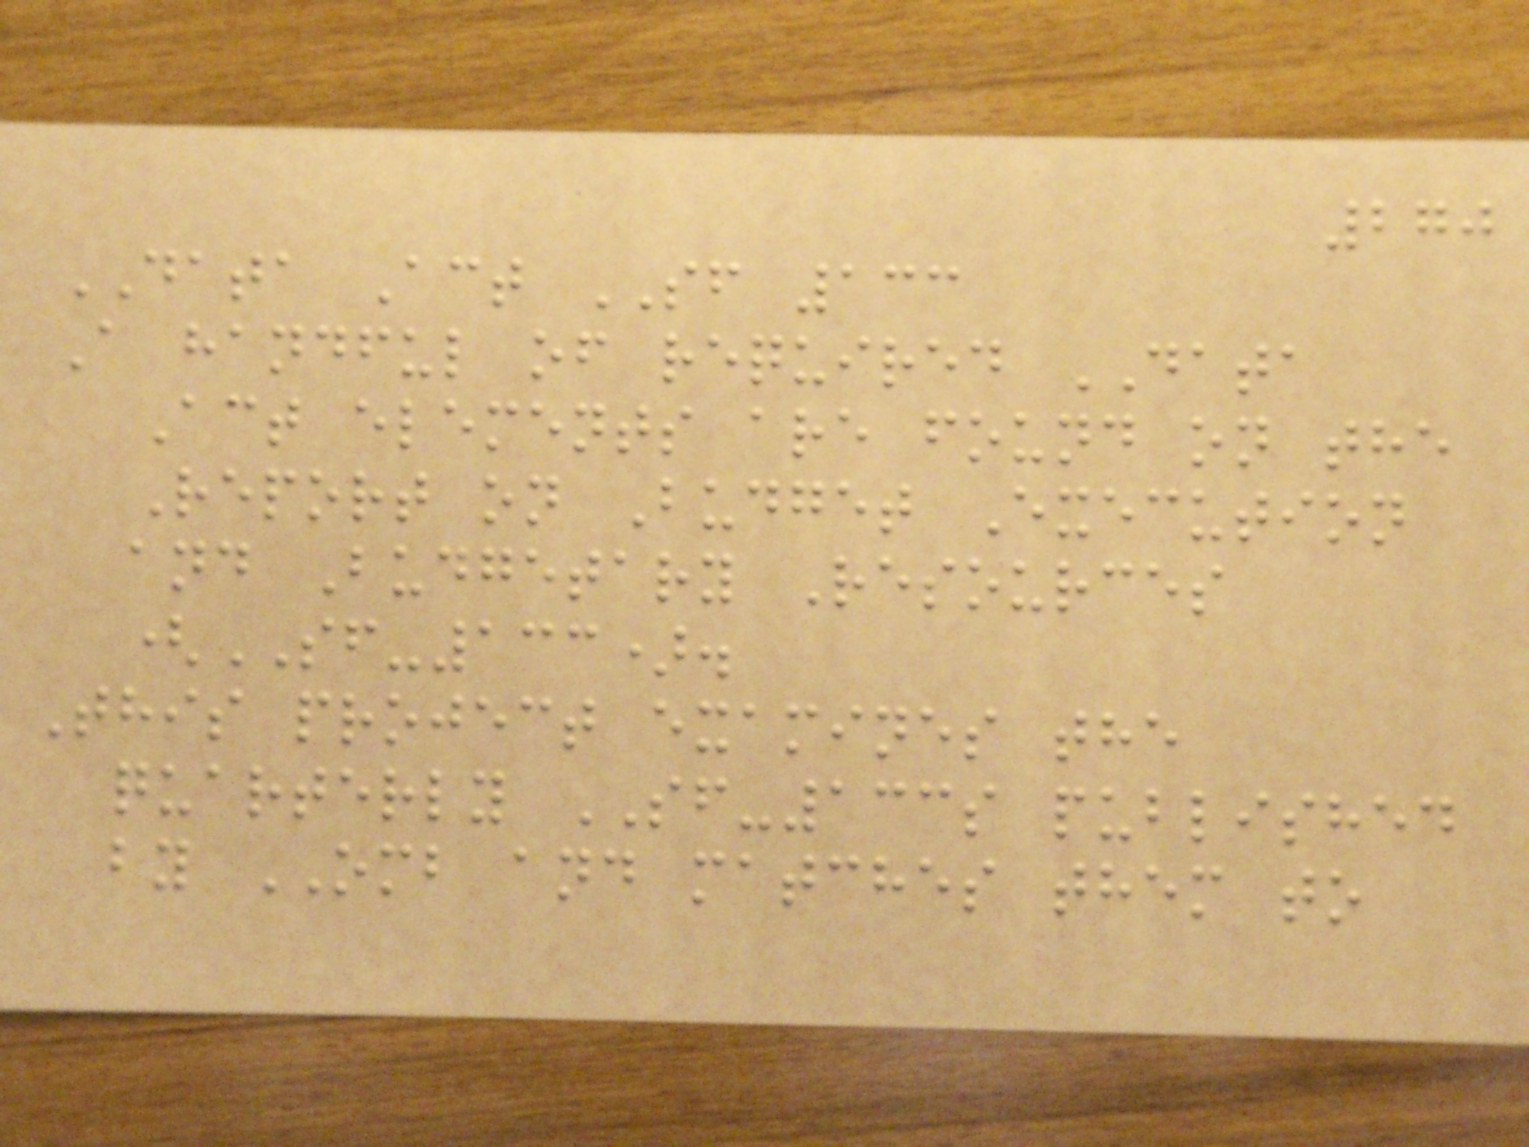270
DATA Act SF 133
A handful of required DATA
Act elements are found on the
Report on Budget Execution
and Budgetary Resources
(SF-133).
This project examines the
quarterly SF-133s published
by OMB and matches them to
